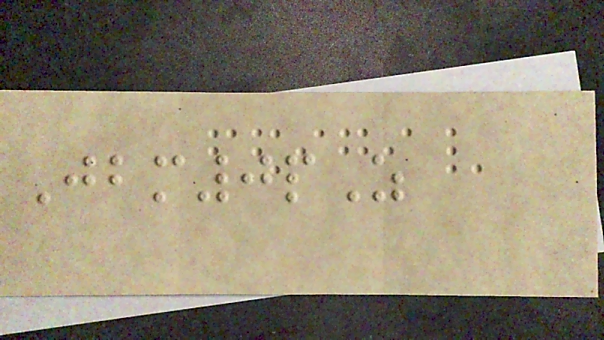Jbm0pZ
